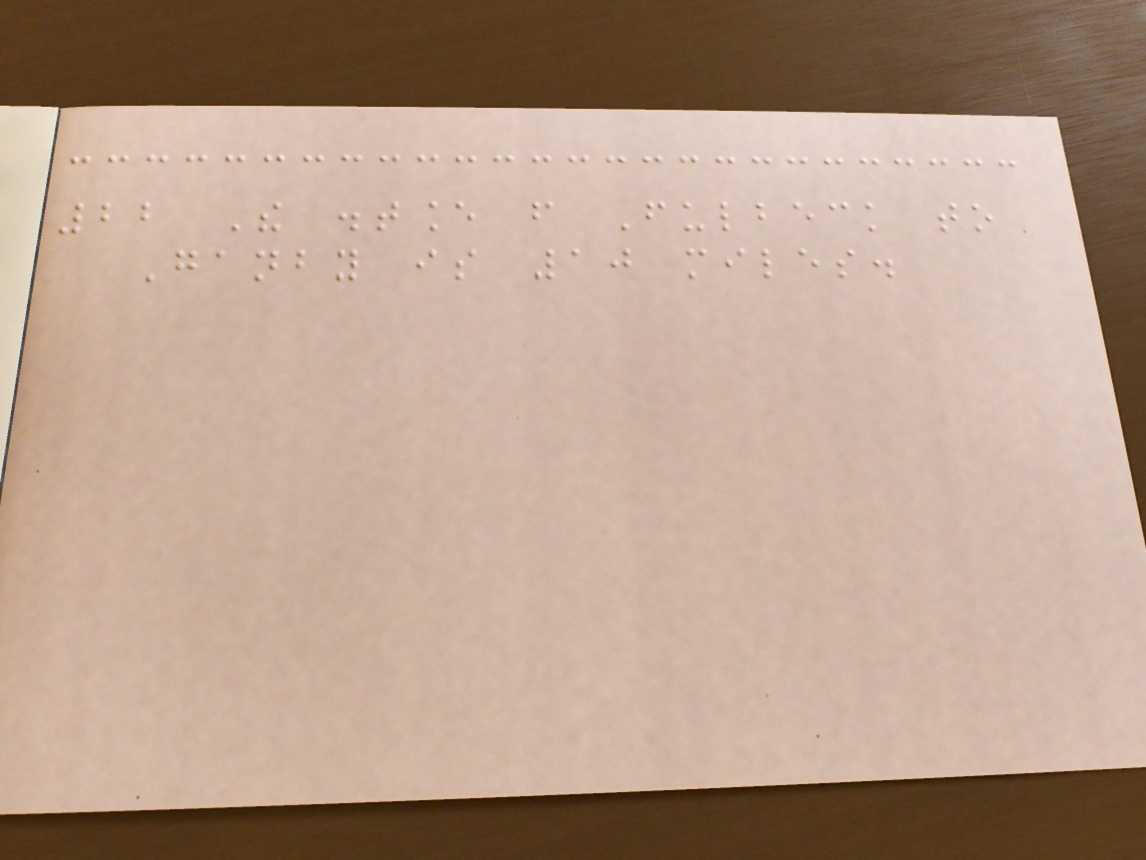22 The distance from Fulbeck to
Ganby is 10 miles.
